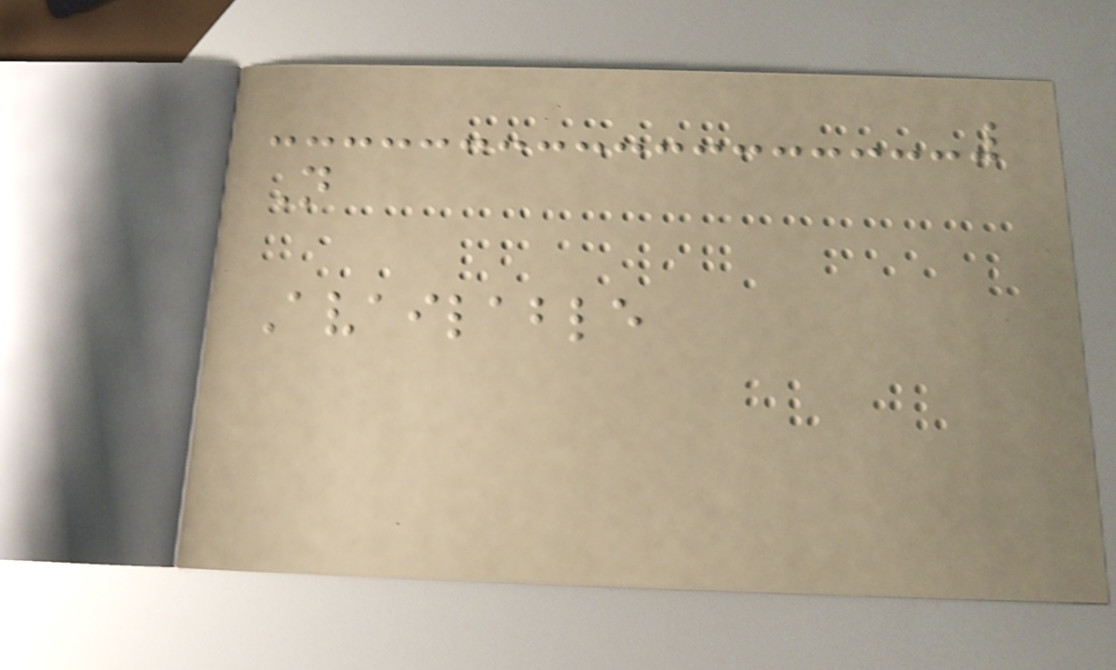N
Available
